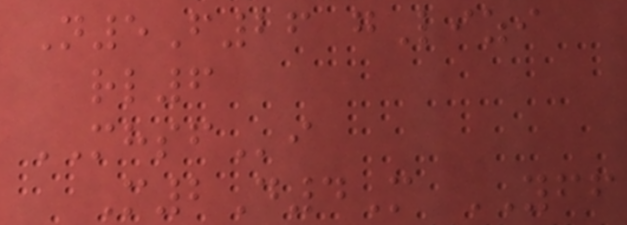N5F26 gLizi
rl6
MHSFi
M2D4M YFF
